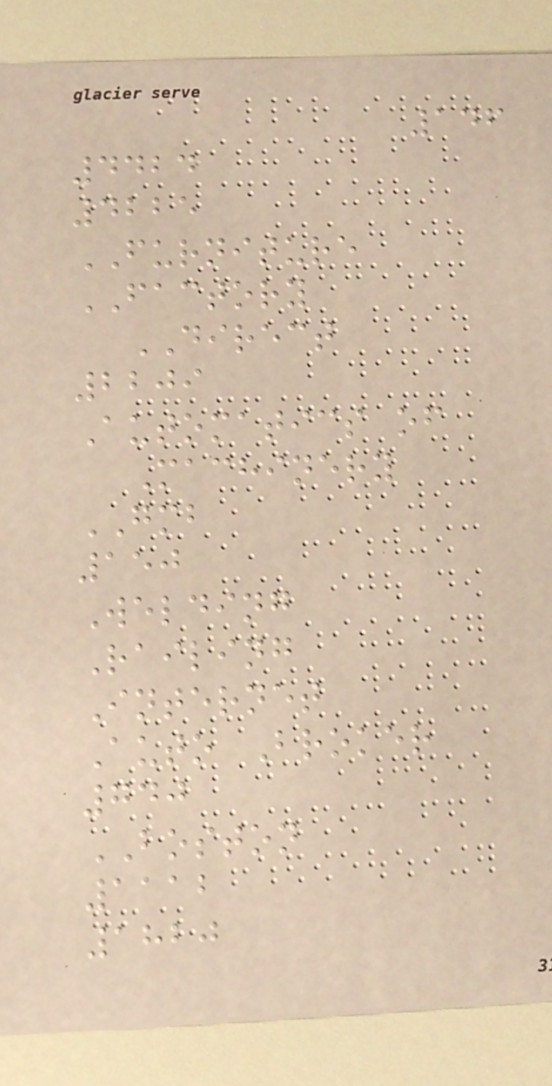146
4424
4225
FURNITURE
FACTORY
DIRECT
2209
Automatics of
Machinery
GMB
150
Welding
Railing
Internet
Auto Broker
740
BOSTON
1112
1820
